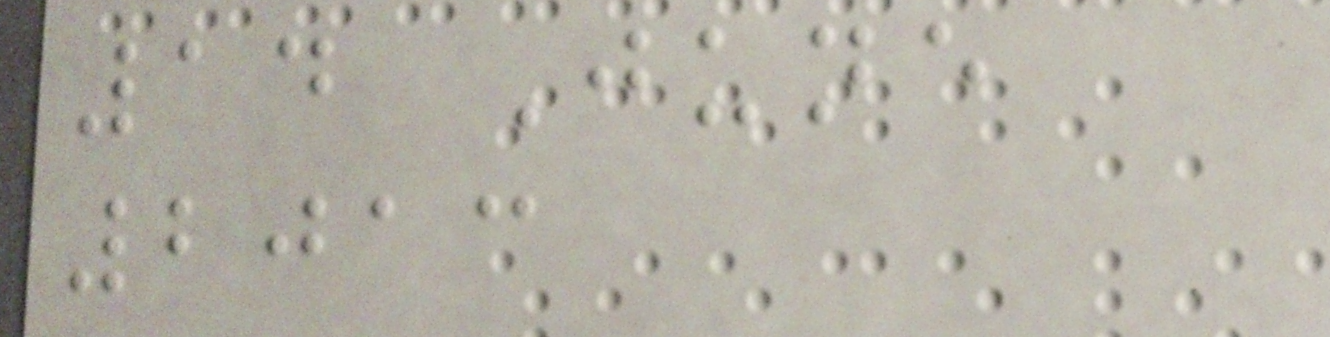14 June
2013
